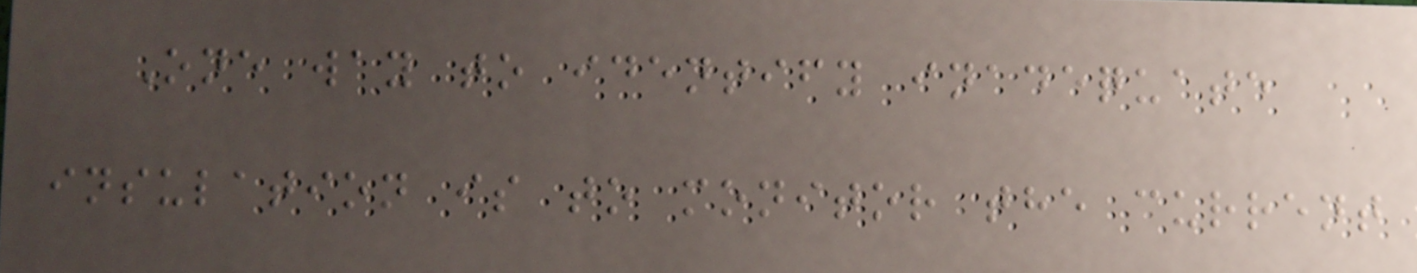One way to identify inadequate
insulation is to monitor the current
